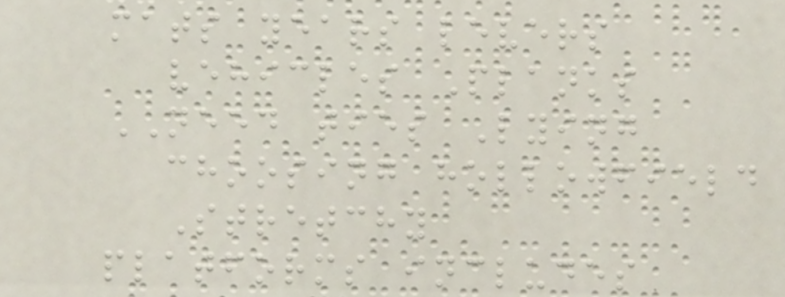mats years levers
vehicles Planks
NEED ties Lying
choosing hollowfield
Stretchy
platforms includes
